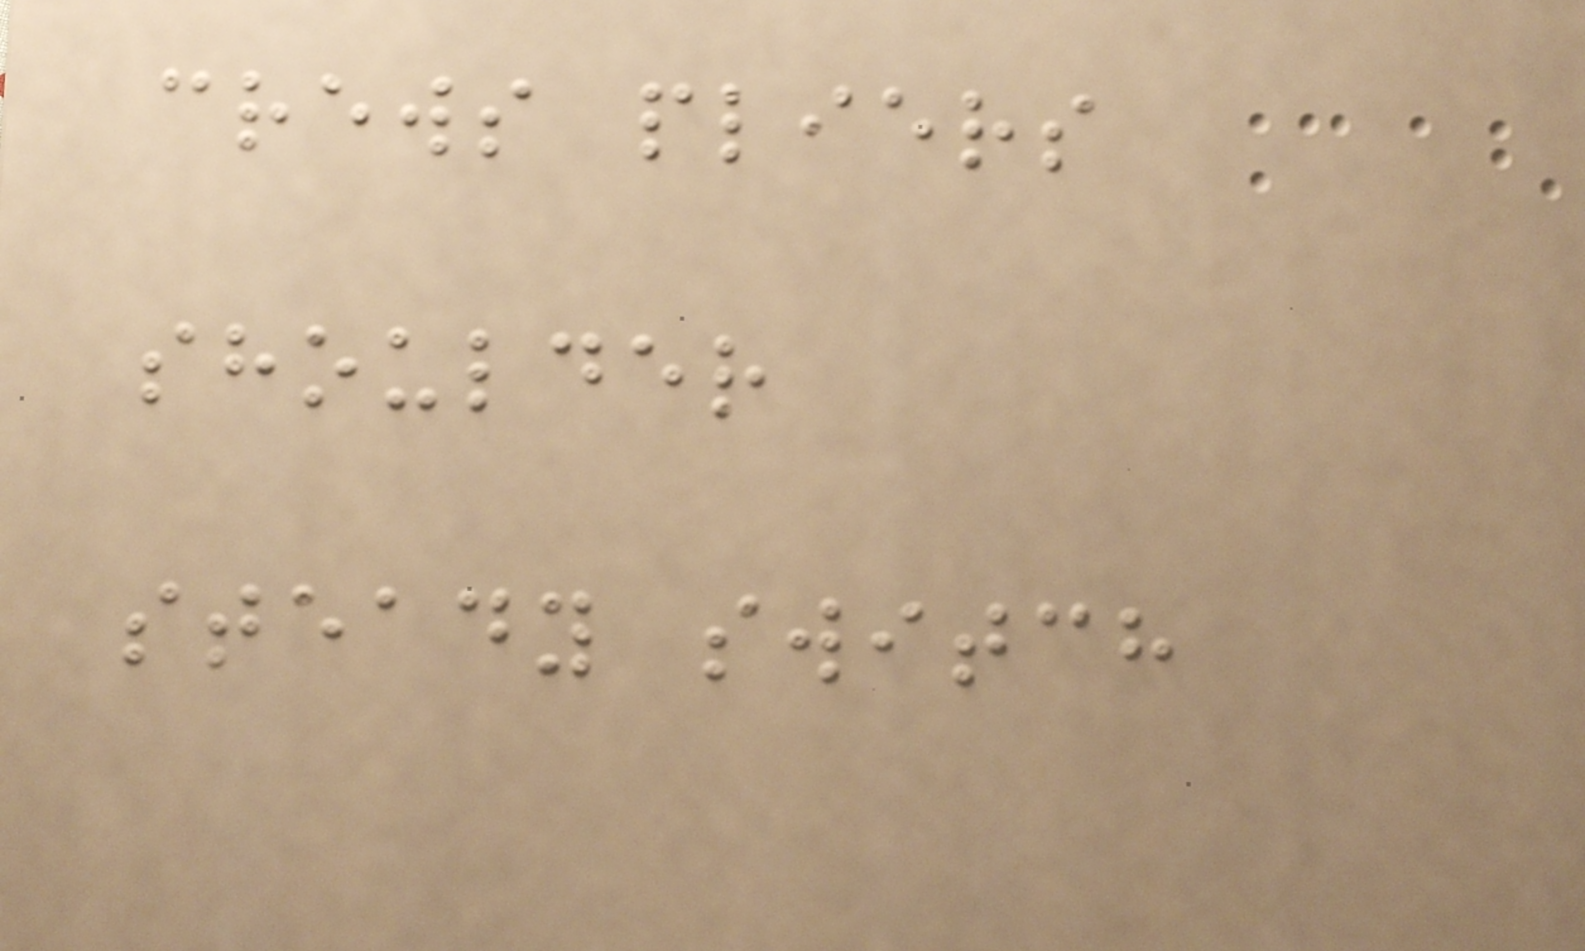crews pliers
shoulder
steady switch
